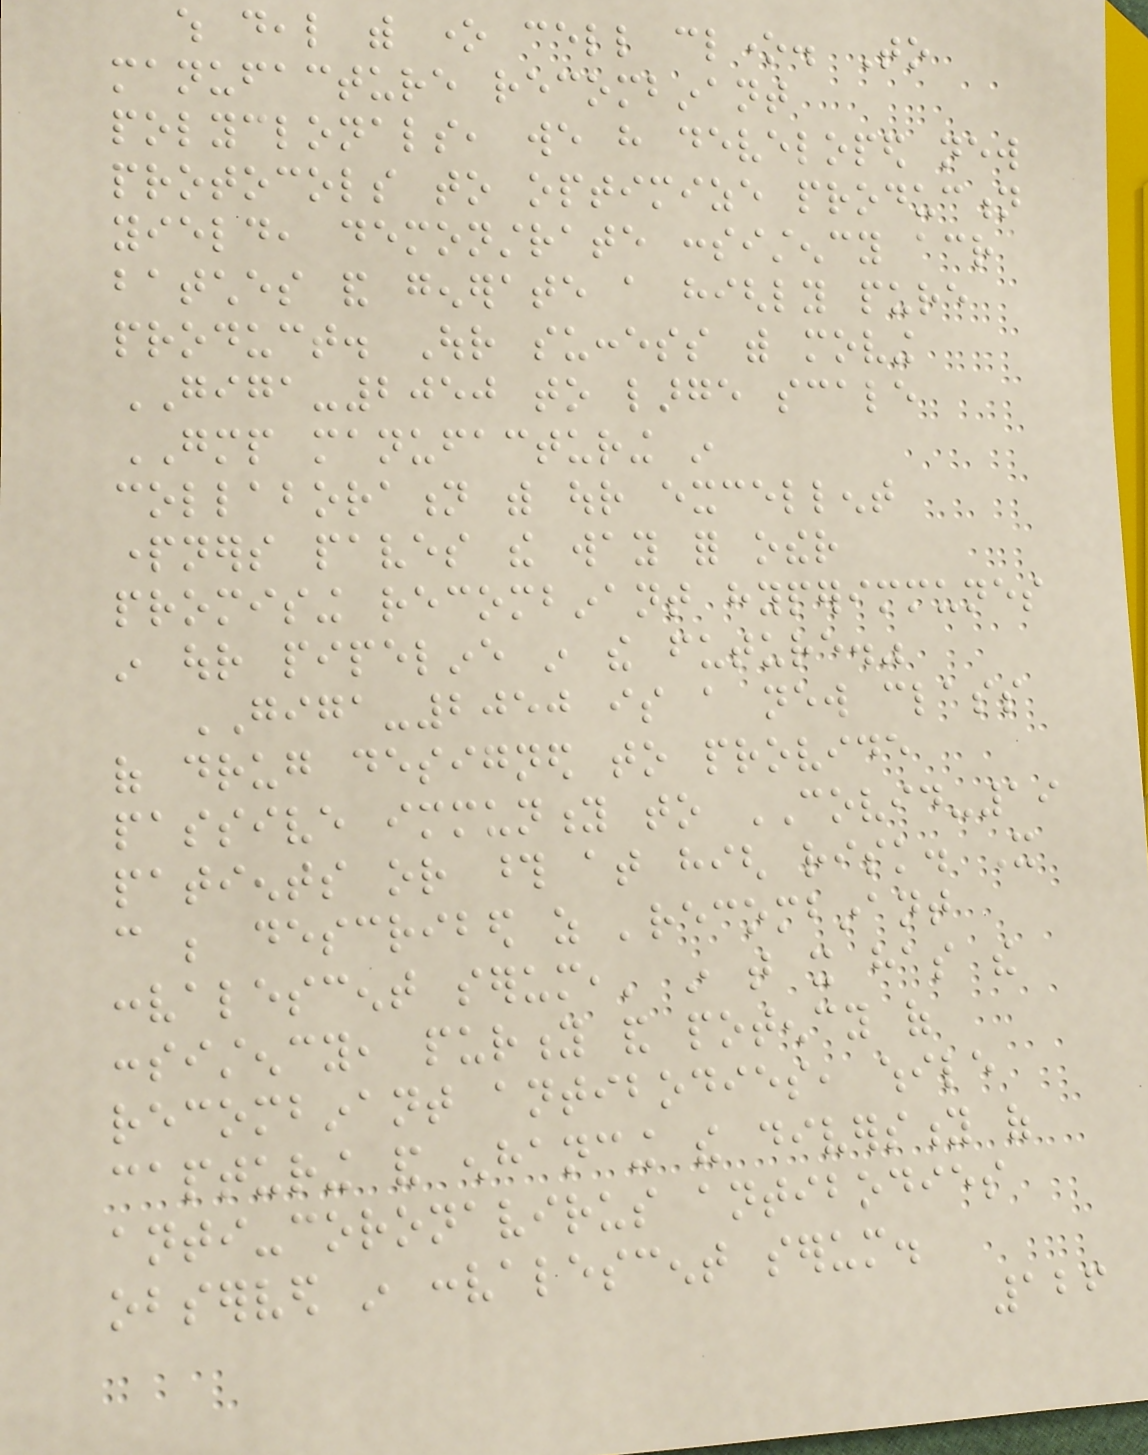which deal with one cell clone. To
manufacture recombinant
polyclonals, we have developed new
protocols to optimize production
yield, demonstrate consistency across
batches and generate a highly pure
product. Our success with moving
GIGA-2050 to large scale
GMP manufacturing in
collaboration with our excellent
partners paves the way for other
promising recombinant hyperimmunes
in our pipeline in the future."
GIGA-2050 is a new class
of drug designed to provide
passive immunity to COVID-19
patients or those at high risk. It
can be described as 'recombinant
convalescent serum,' in that it has the
consistency, purity and potency of
recombinant antibodies, while
capturing and enhancing the diversity of
anti-coronavirus antibodies
observed in convalescent serum.
126
